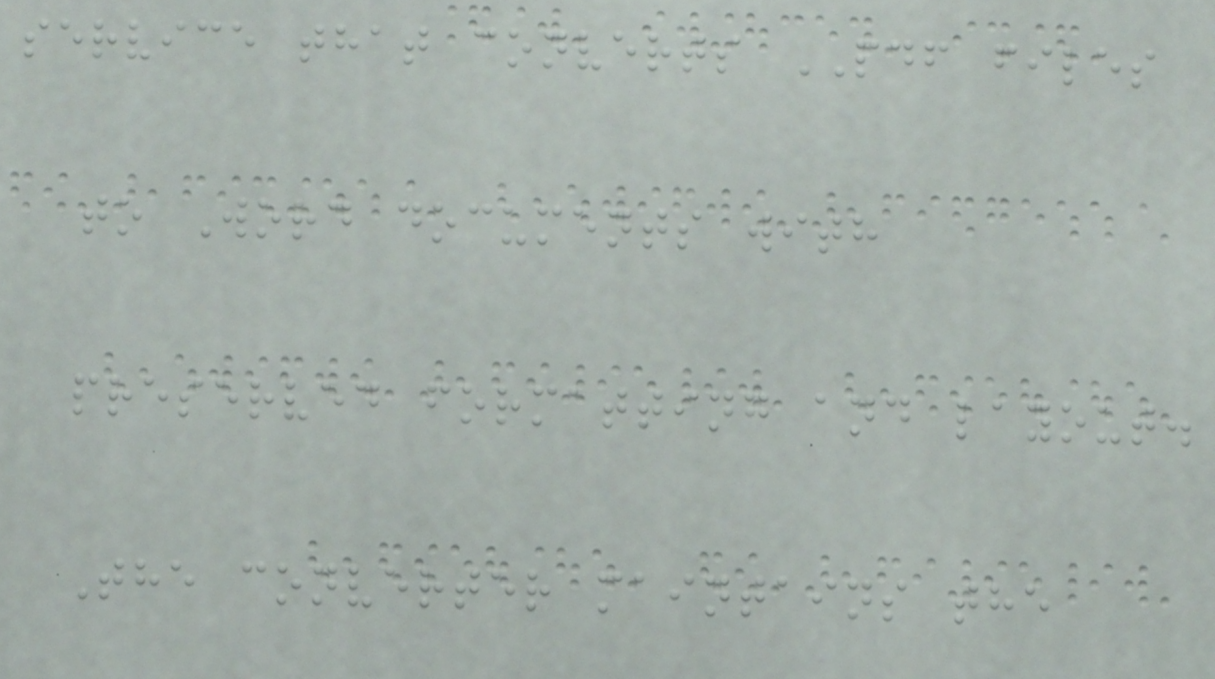service that converts PDF files
to Word documents with
preserved formatting and layout.
The converter maintains the
